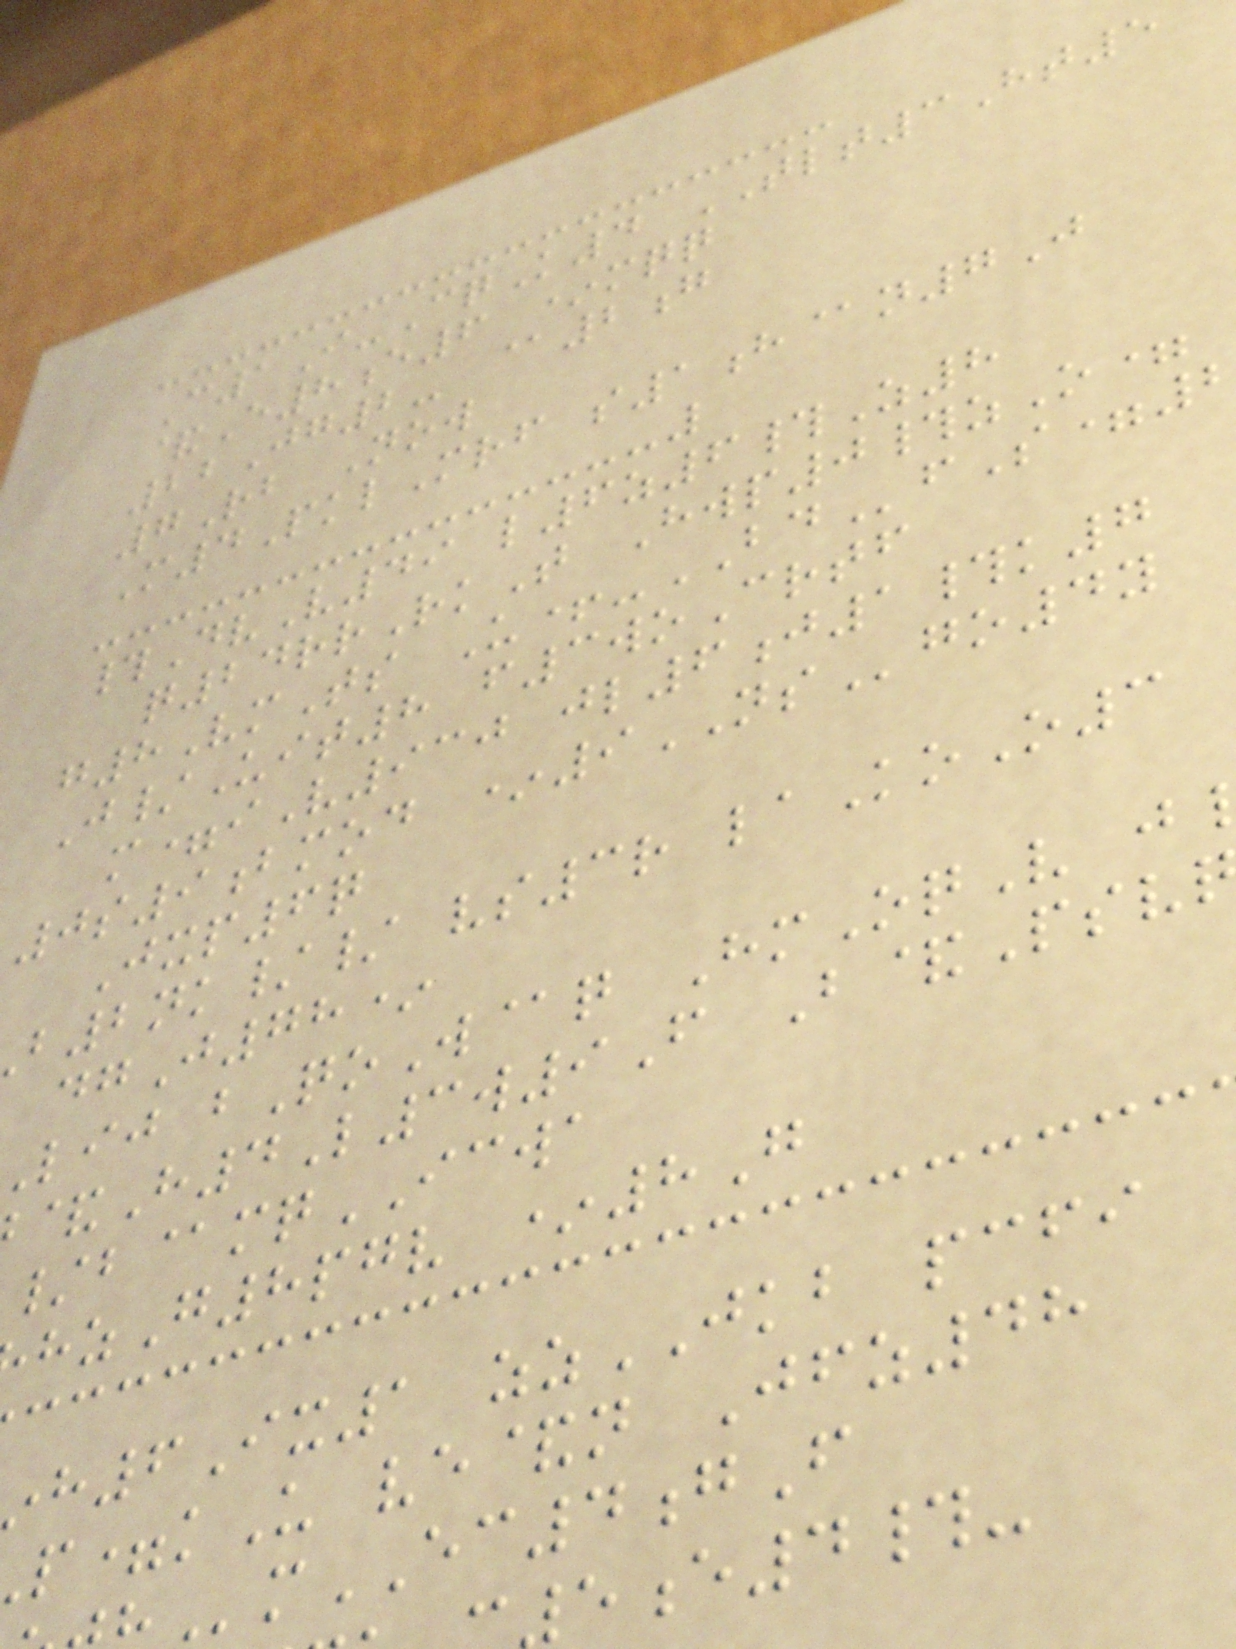C1I-CqK4 TLT3Ht5
&E8e6 *mqq
22Jg2- @2g
7Rb Now
M4PklMrf s1h@n7J
#DvV49 l6z6#Z8
q24rrRkT Hwp0#zO=
g8VmTs U+-BDfS=
J/Uit8 f3woCrtf
m=iV930 jl6j1#k7
0s9bmod *9NSgo4y
Jxp6q
b2nk// vs3r laKoO3
dgJ78*
lij bQoW@q HmOqV j
&H4L3w9F B&Psv
/b@mqICWA
zG8pgv *8G
h6Ix1 zzJKB pcfi
=kU ve&n Jfz48
mEC4gF
e4#-
